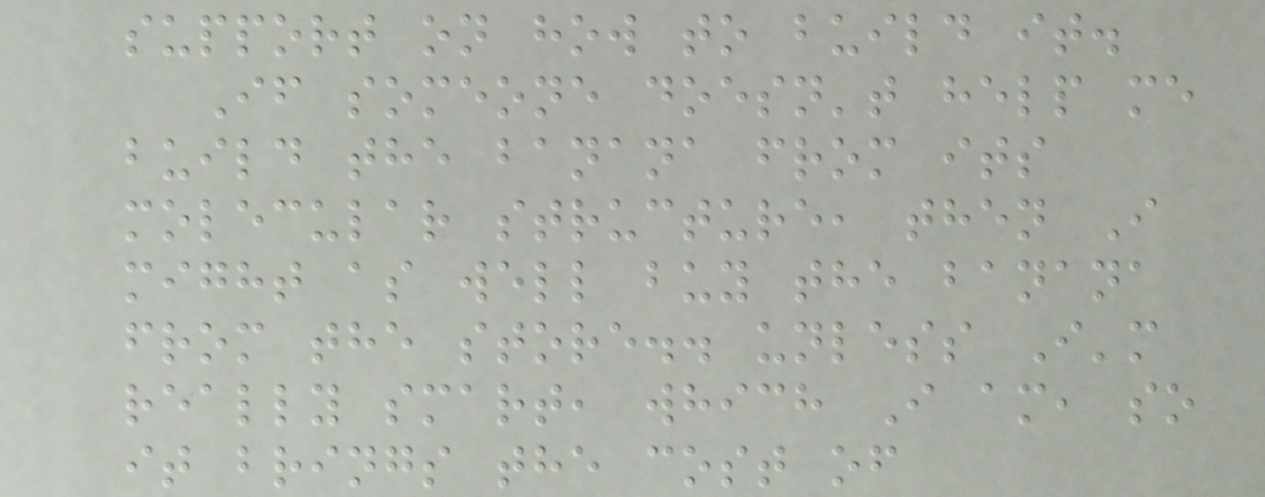support on how to build it.
If someone doesn't help me
build the banana from its
molecular structure, then I
might as well buy the banana
from the store.. unless I'm
really smart, which I am, so
it brings the cost of
